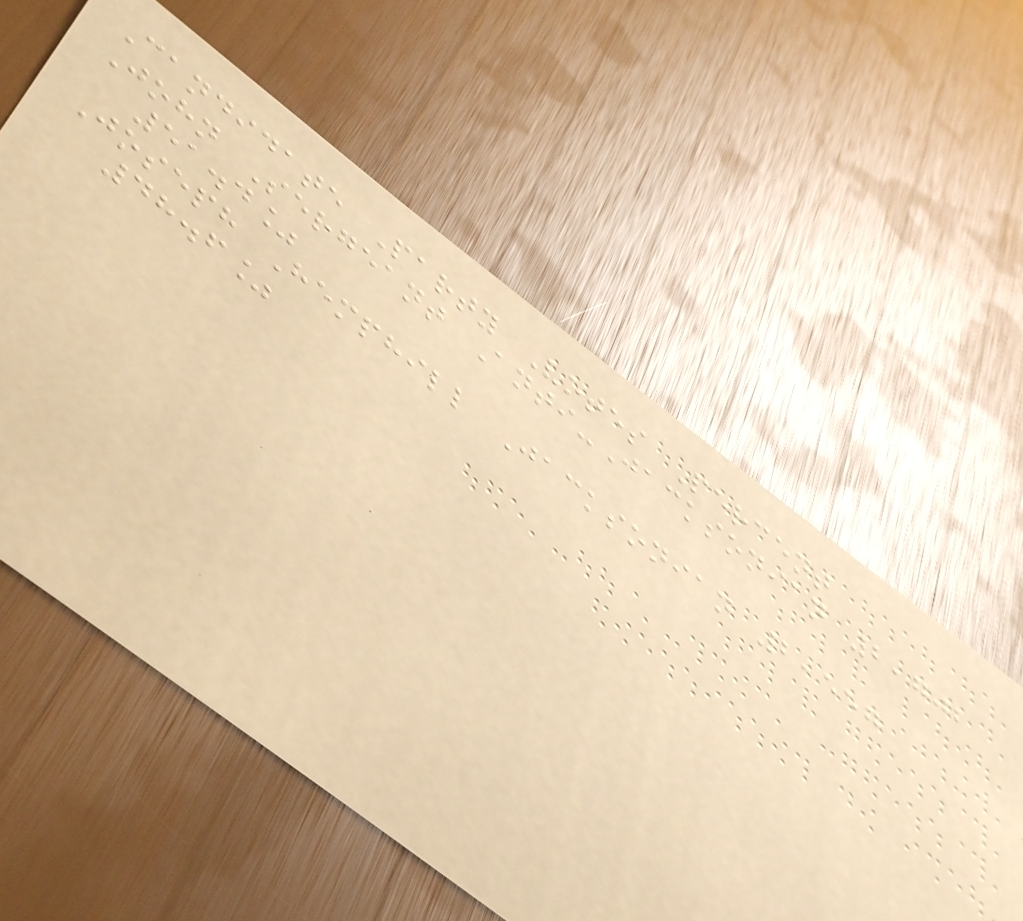Candidate Party Votes Percent
John Sergeant Anti-Jacksonian 2,702
51.4%
Joseph Hemphill Jacksonian 2,557
48.6%
